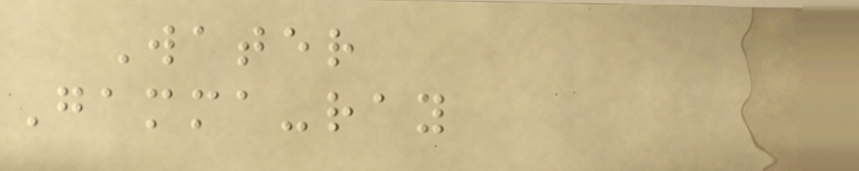Water
Gamma-ray
